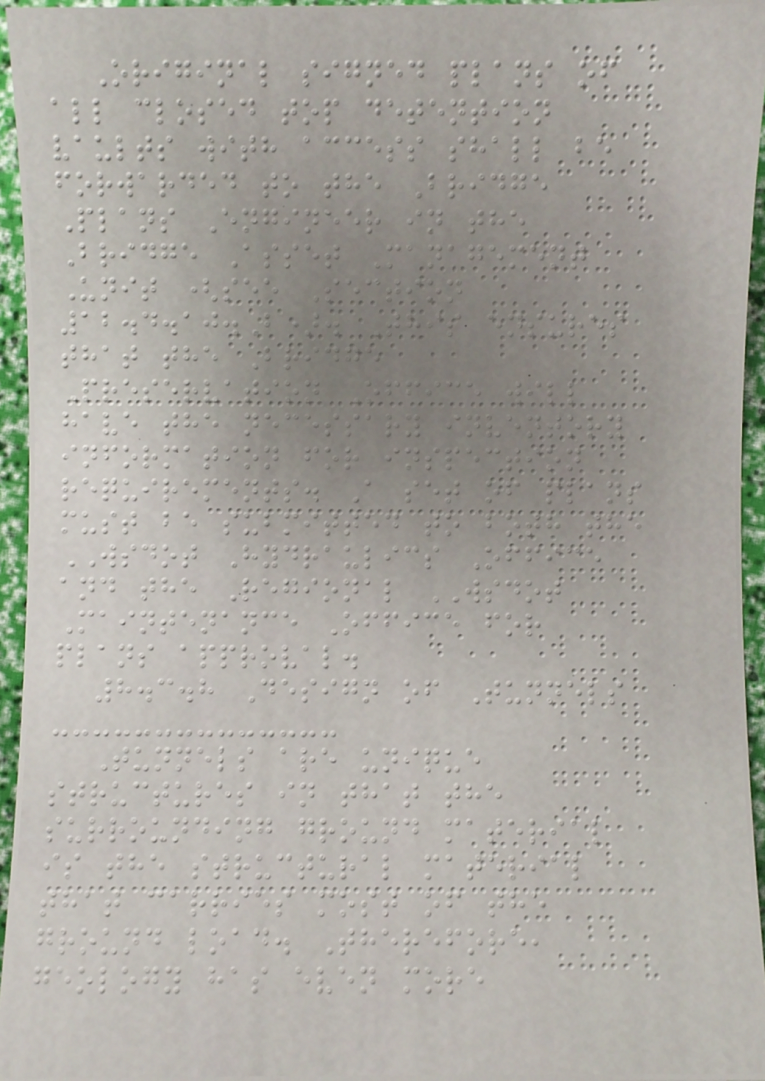Original signed plans of
all closed top detention
vaults with access shall be
forwarded to the Bridge
Plans Engineer in the
Bridge Asset Management
Unit (see Section
12.4.10.B). This ensures
that the Bridge
Preservation Office will
have the necessary inventory
information for inspection
requirements. A set of plans
must be submitted to both the
WSDOT Hydraulics Office
and the Regional WSDOT
Maintenance Office for
plans approval.
8.3.8 Design of Tunnels
Tunnels are unique
structures in that the
surrounding ground material
is the structural material
that carries most of the
ground load. Therefore,
geology has even more
